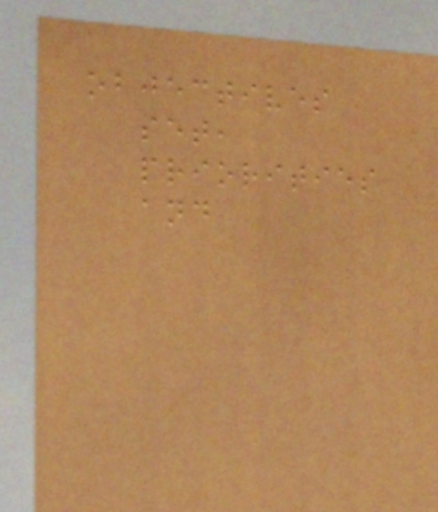objectives
set,
priorities
and
